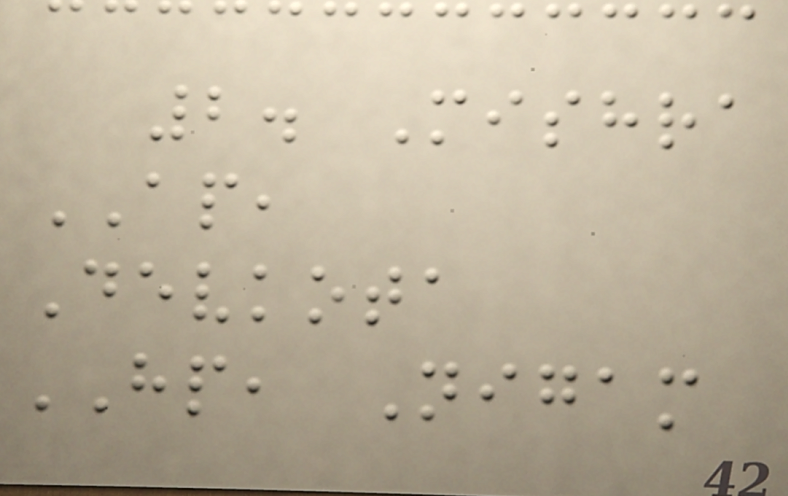2. Mishra
AP,
Devkota
HP, Nigam
